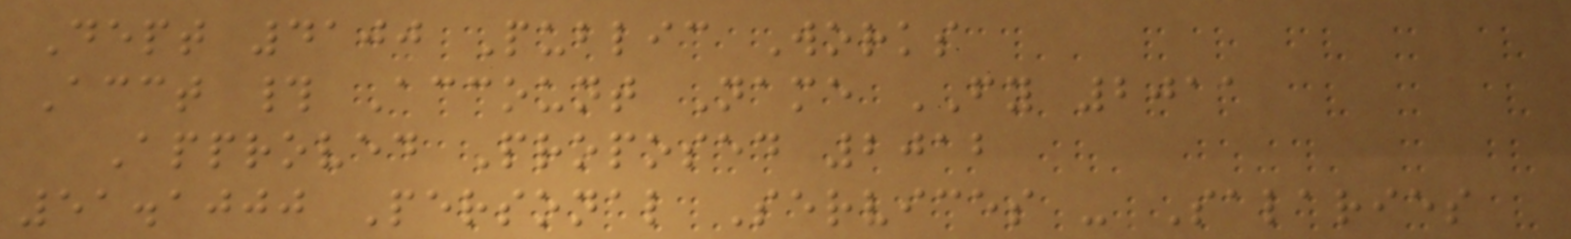Dept 4100 Public Works
Acct # Account Name FY 2011
Approved Proposed 2012
51.1000 Personal Services - Salaries
